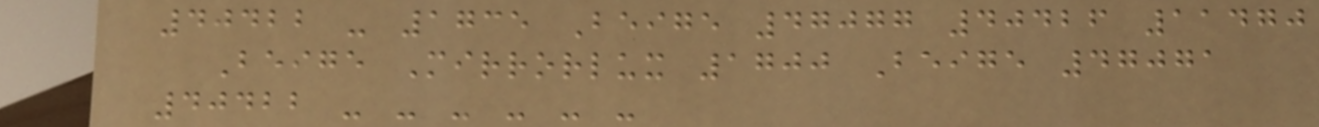40422 - 1735 Beige 47077 40426 11470
Beige Mirrorlux 1700 Beige 47071
40422 - - - - - -
